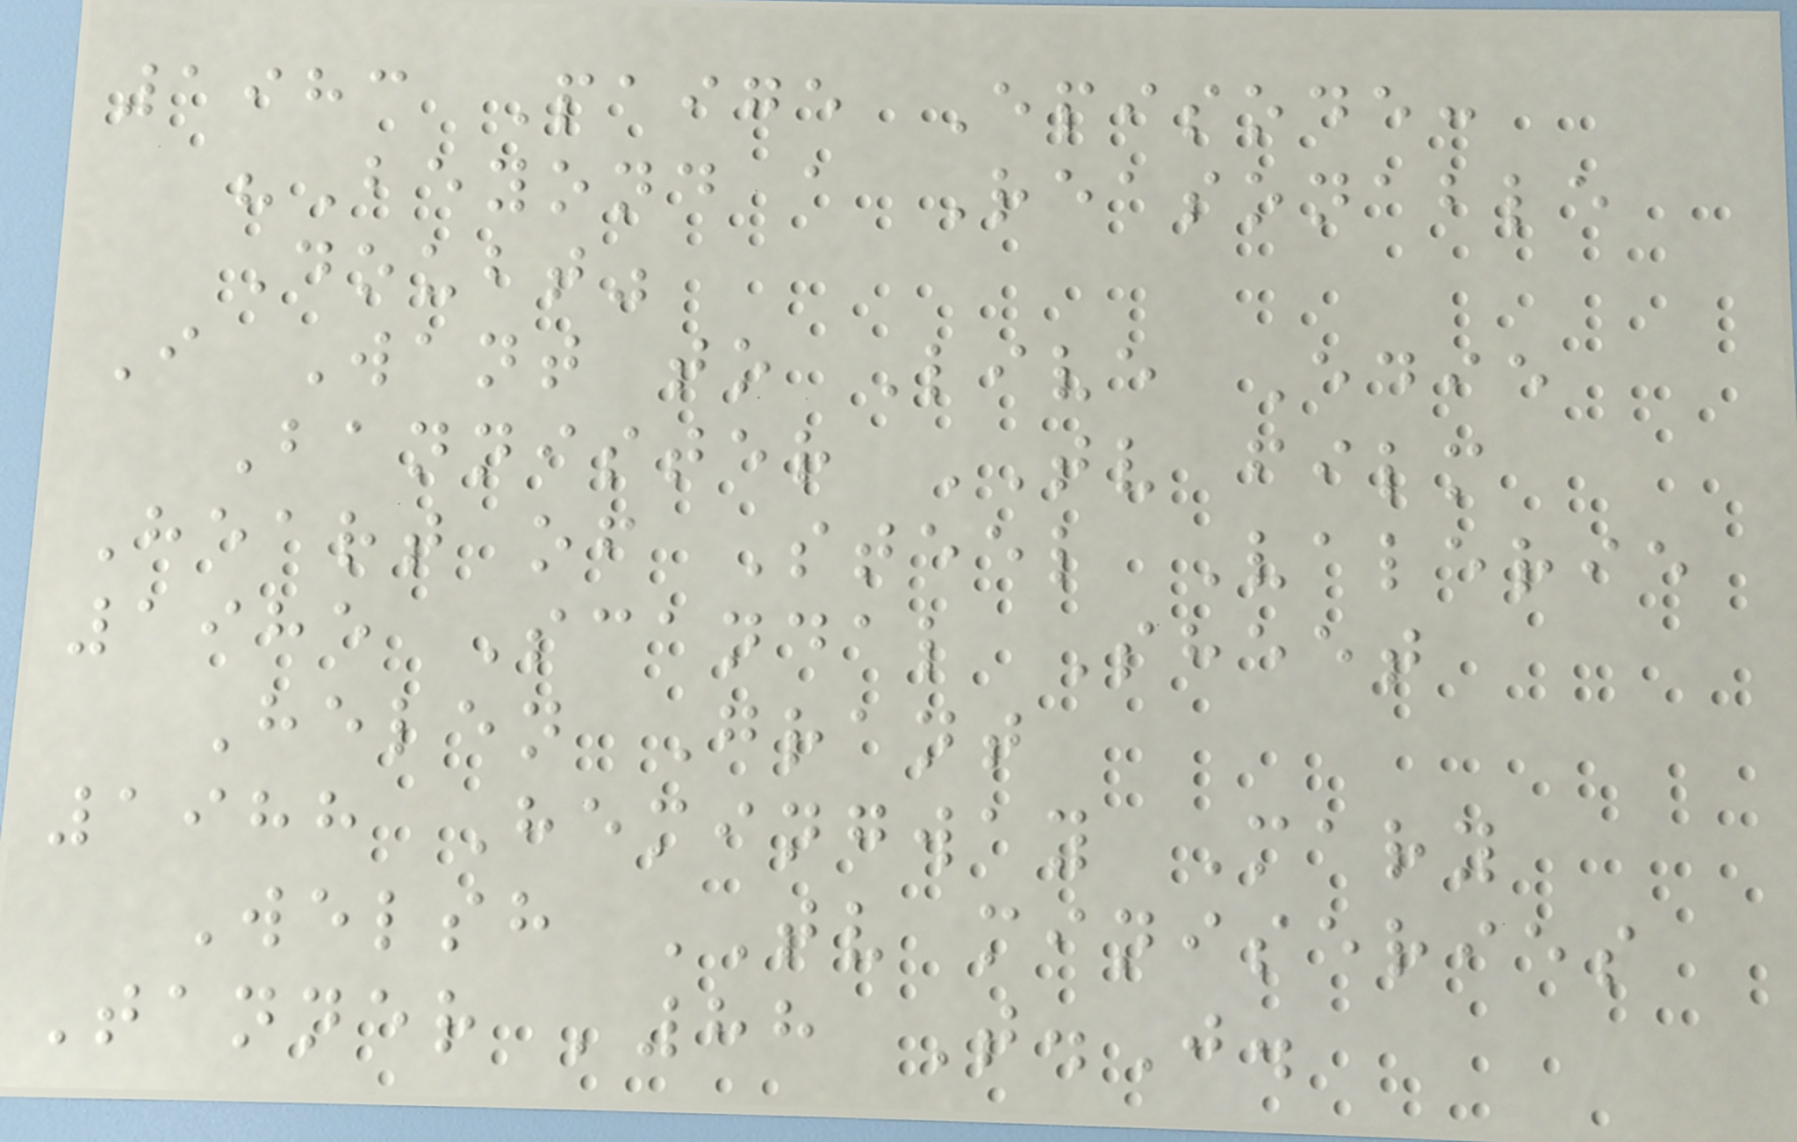1983 Paige Episode:
"Beyond a Reasonable
Doubt"
I Want to Live Edie
Bannister TV film
Heart of Steel Valerie
1985 Scandal Sheet
Helen Grant
1988 Hemingway Mary
Welsh TV miniseries
Tanner '88 T.J.
